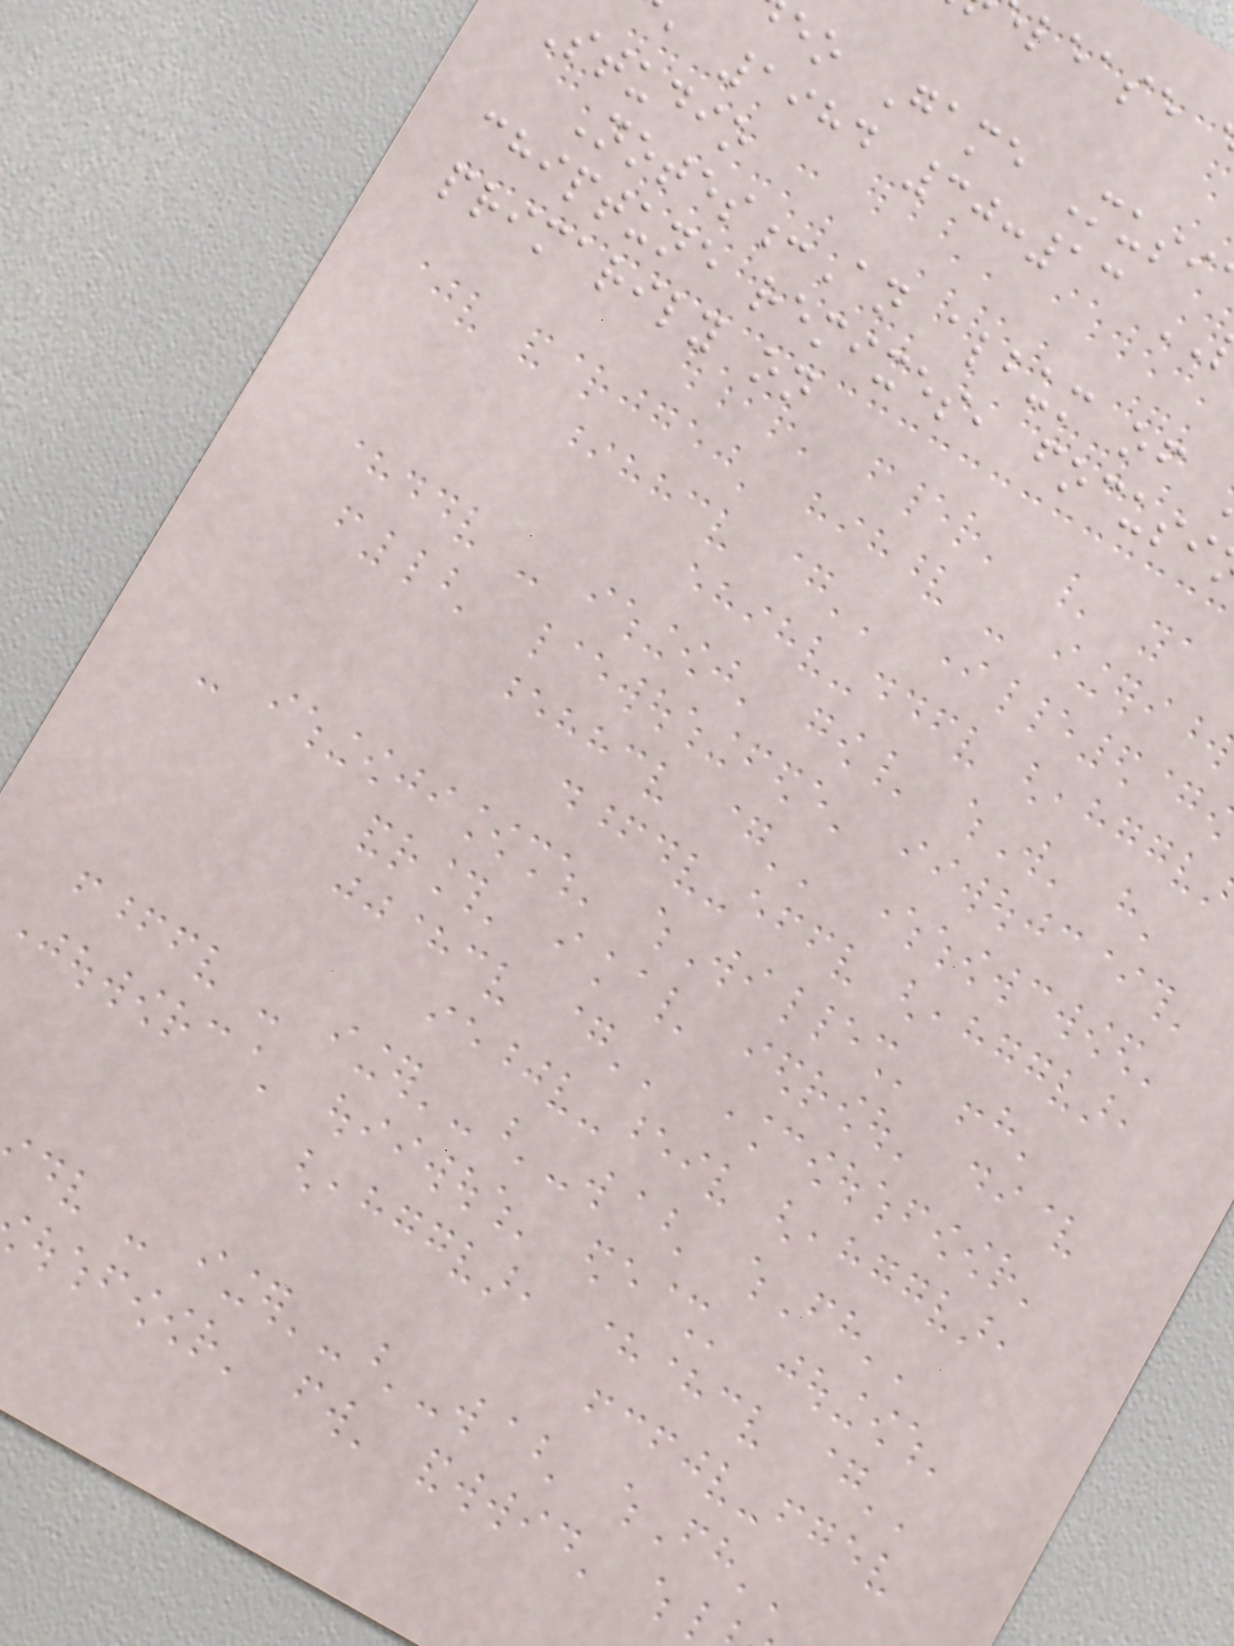eo Game Musi
, 1984 30:13
Studio
Notes:An album of
chiptune remixes, focusi
primarily on
